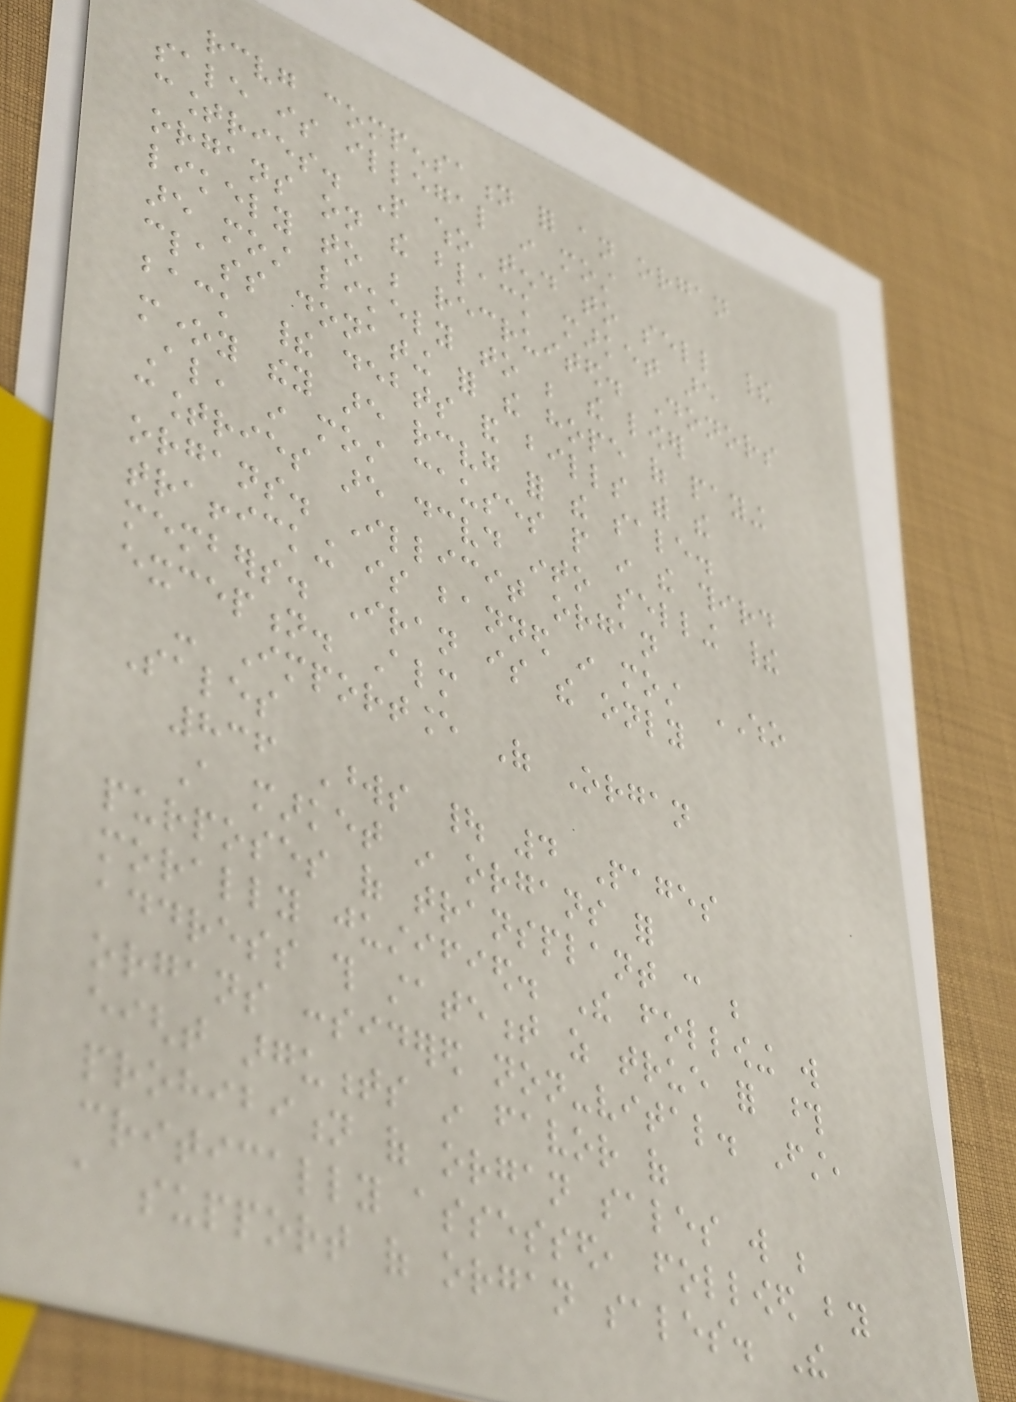receiving compensation for an organ
sale is illegal in most
countries. People who tend to sell their
organs on the black market are
likely to be recruited. Donors
are most likely to be the lower
class donating for the hope of paying
back their debts and bills with the
money they are receiving for the sale.
Also, in most causes people in the third
countries are deceived into selling their
organs. Illicit organ
trafficking is banned in most WHO
members. Iran is the only
exception. Almost
- Importance Of Organ
Sales
836 Words | 4 Pages
A market in organs for
purposes of transplant can be
morally justified. The following will
address this statement as true for those
organs considered non-vital. First,
eight arguments in favor of
prohibition of organ sales will be
critically assessed, followed by
a support of organ sales. The
